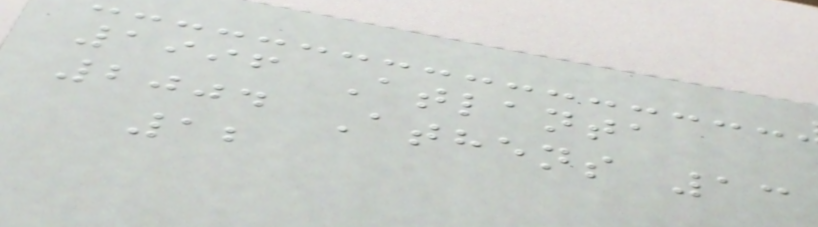1996 Atlanta
2004 Athens 13
12
